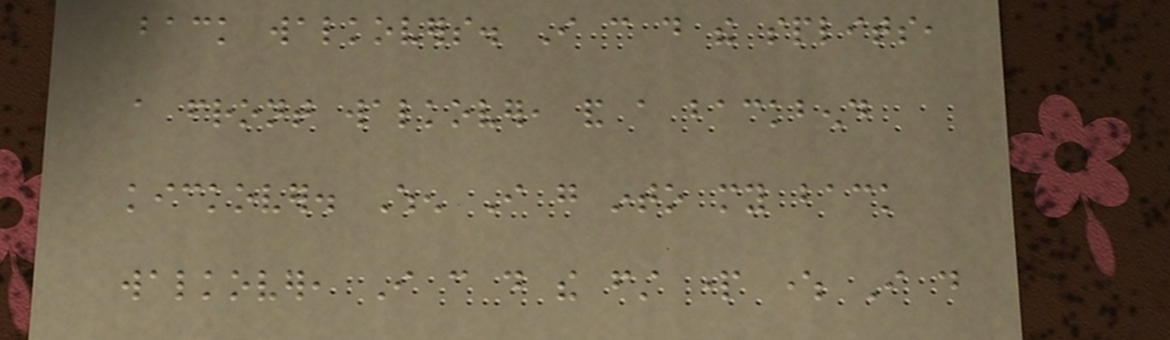back walkovers. I can do the splits,
a front walkover, and a backbend
kickover. When I go into my back
walkover, I can do the first part where I do
